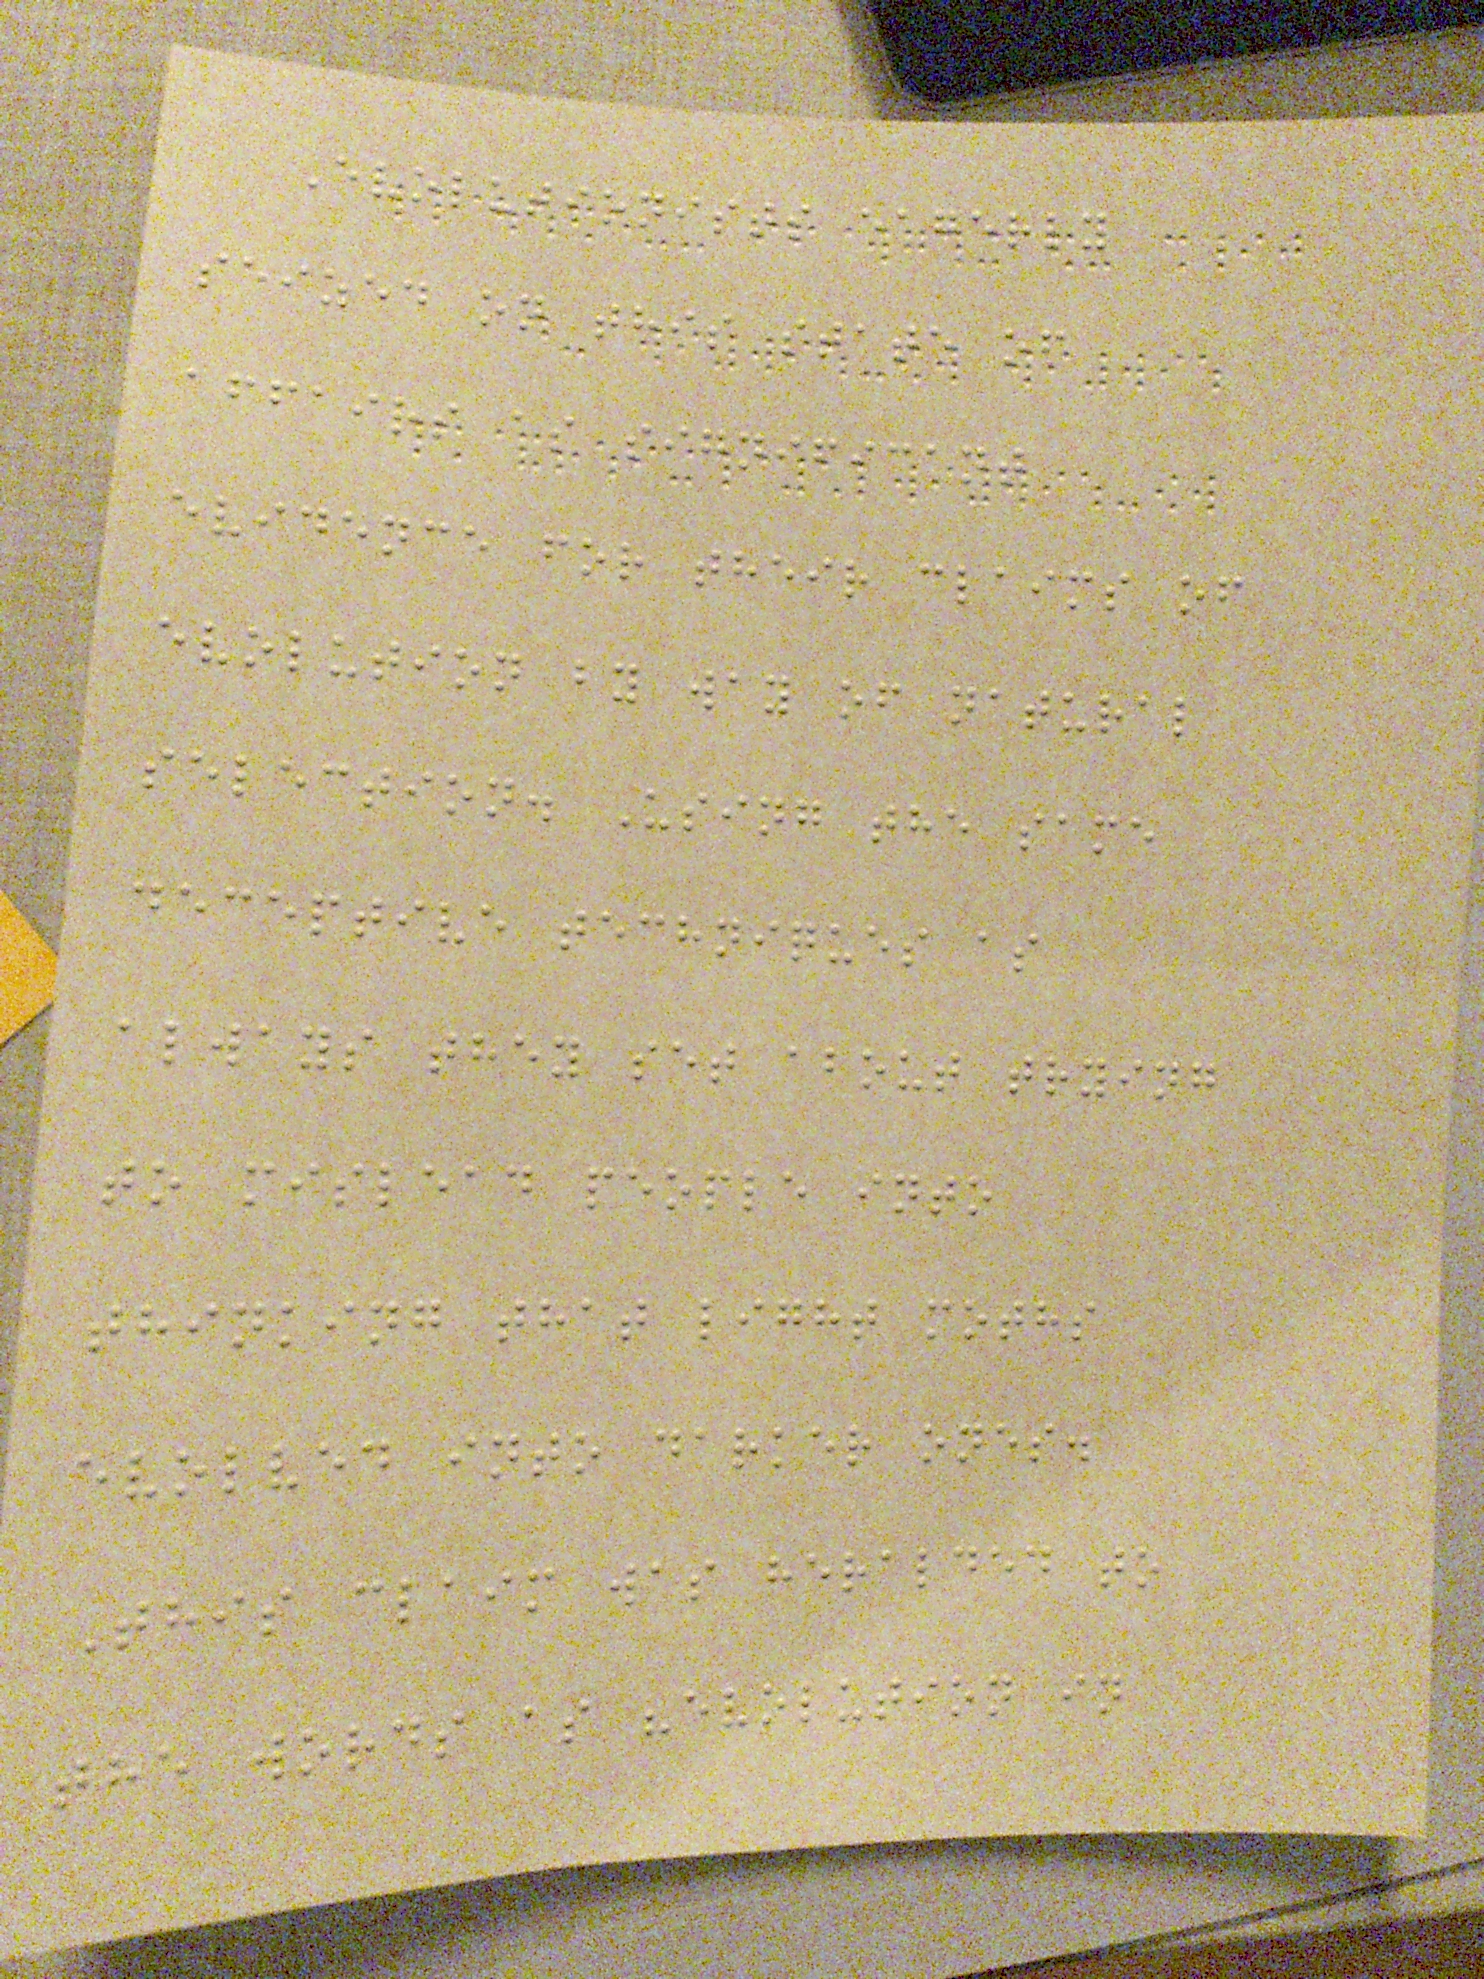Evolutionists eagerly
seized on this state of
affairs as significant
evidence for their claims of
evolution by way of natural
selection. Using the same
deceptive techniques as
always they set about trying
to mislead people into
thinking that light moths
evolved into darker ones.
This claim was heralded to
the words as "evolution in
